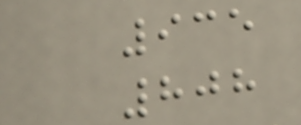935
808
